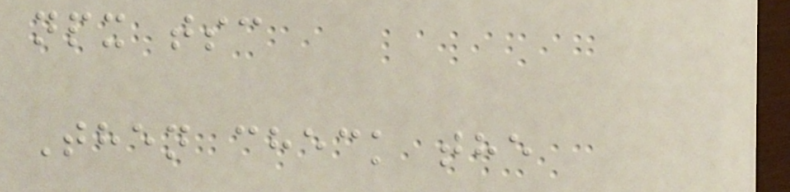npx tsc
Then check the
